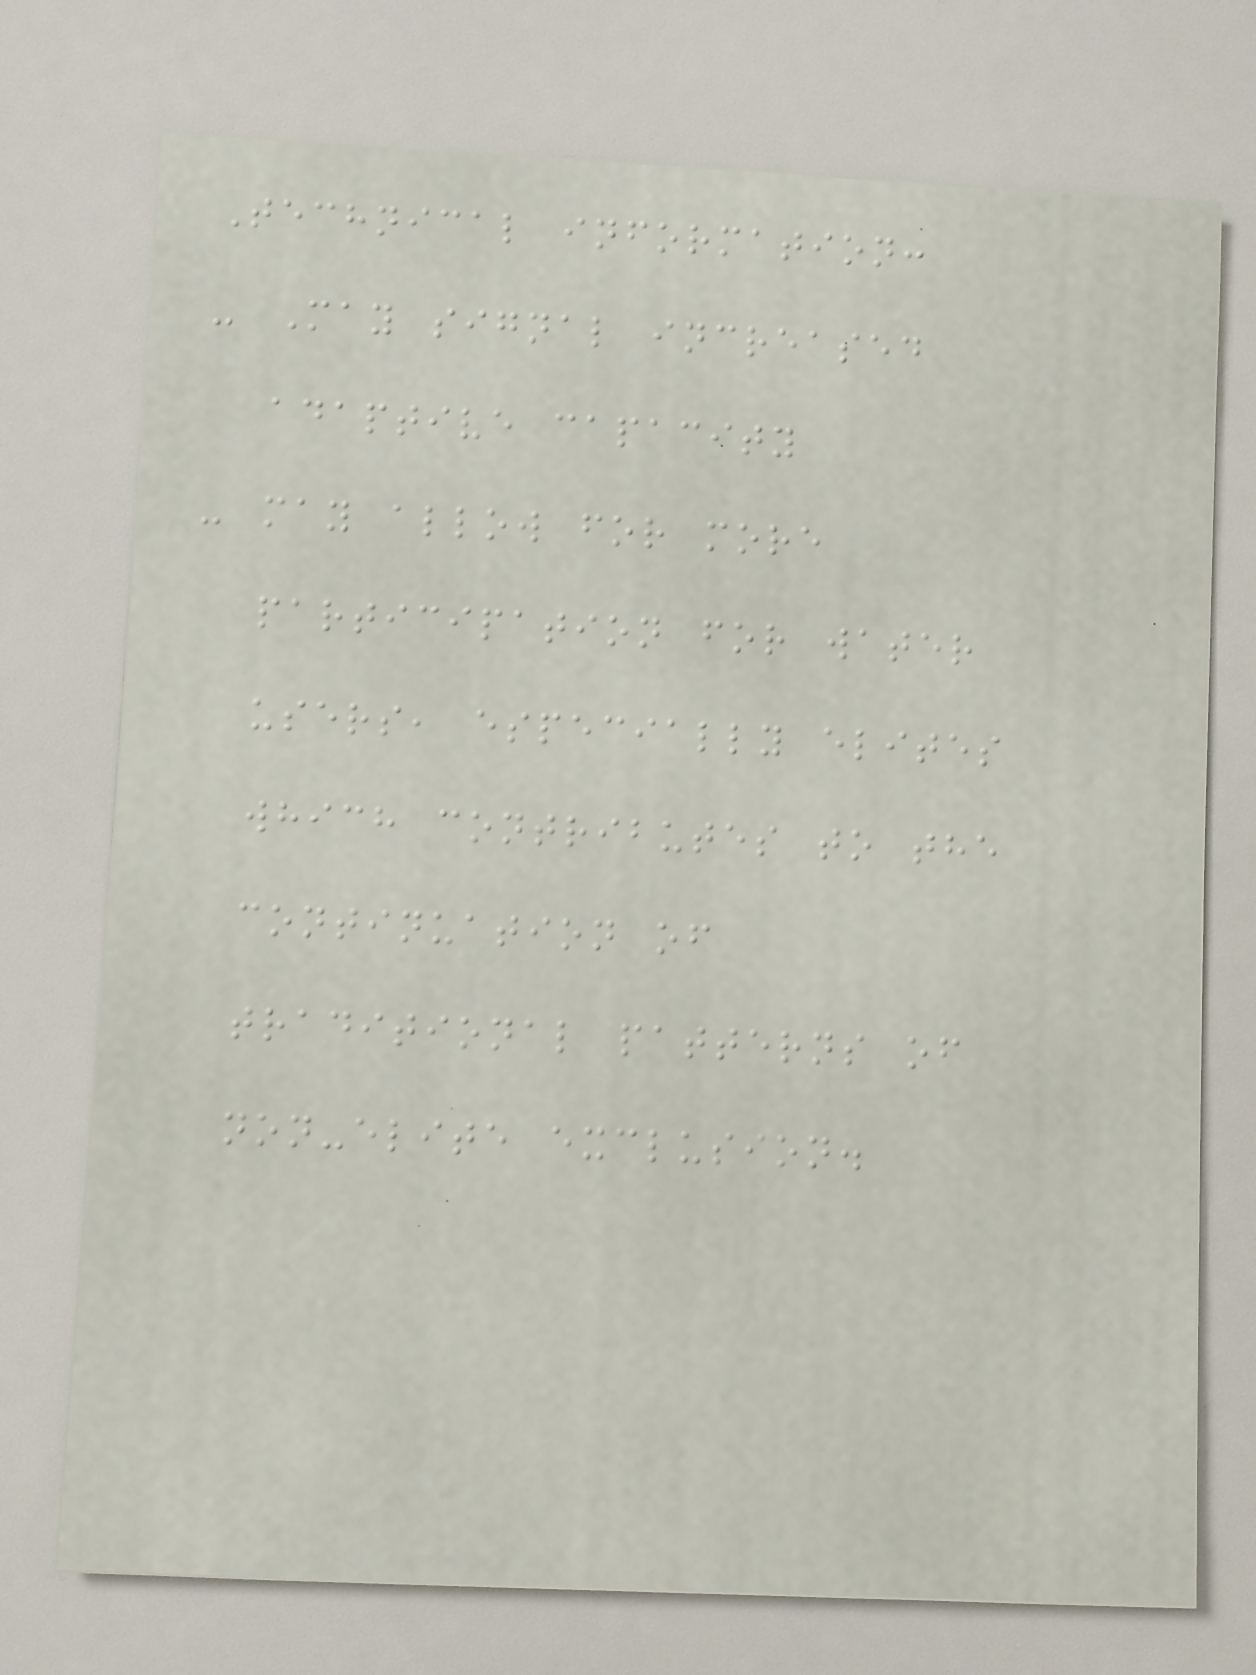Technical information:
- May signal increased
adaptive capacity
- may allow for more
participation for water
users, especially elites
which contributes to the
continuation of
traditional patterns of
non-elite exclusion.
